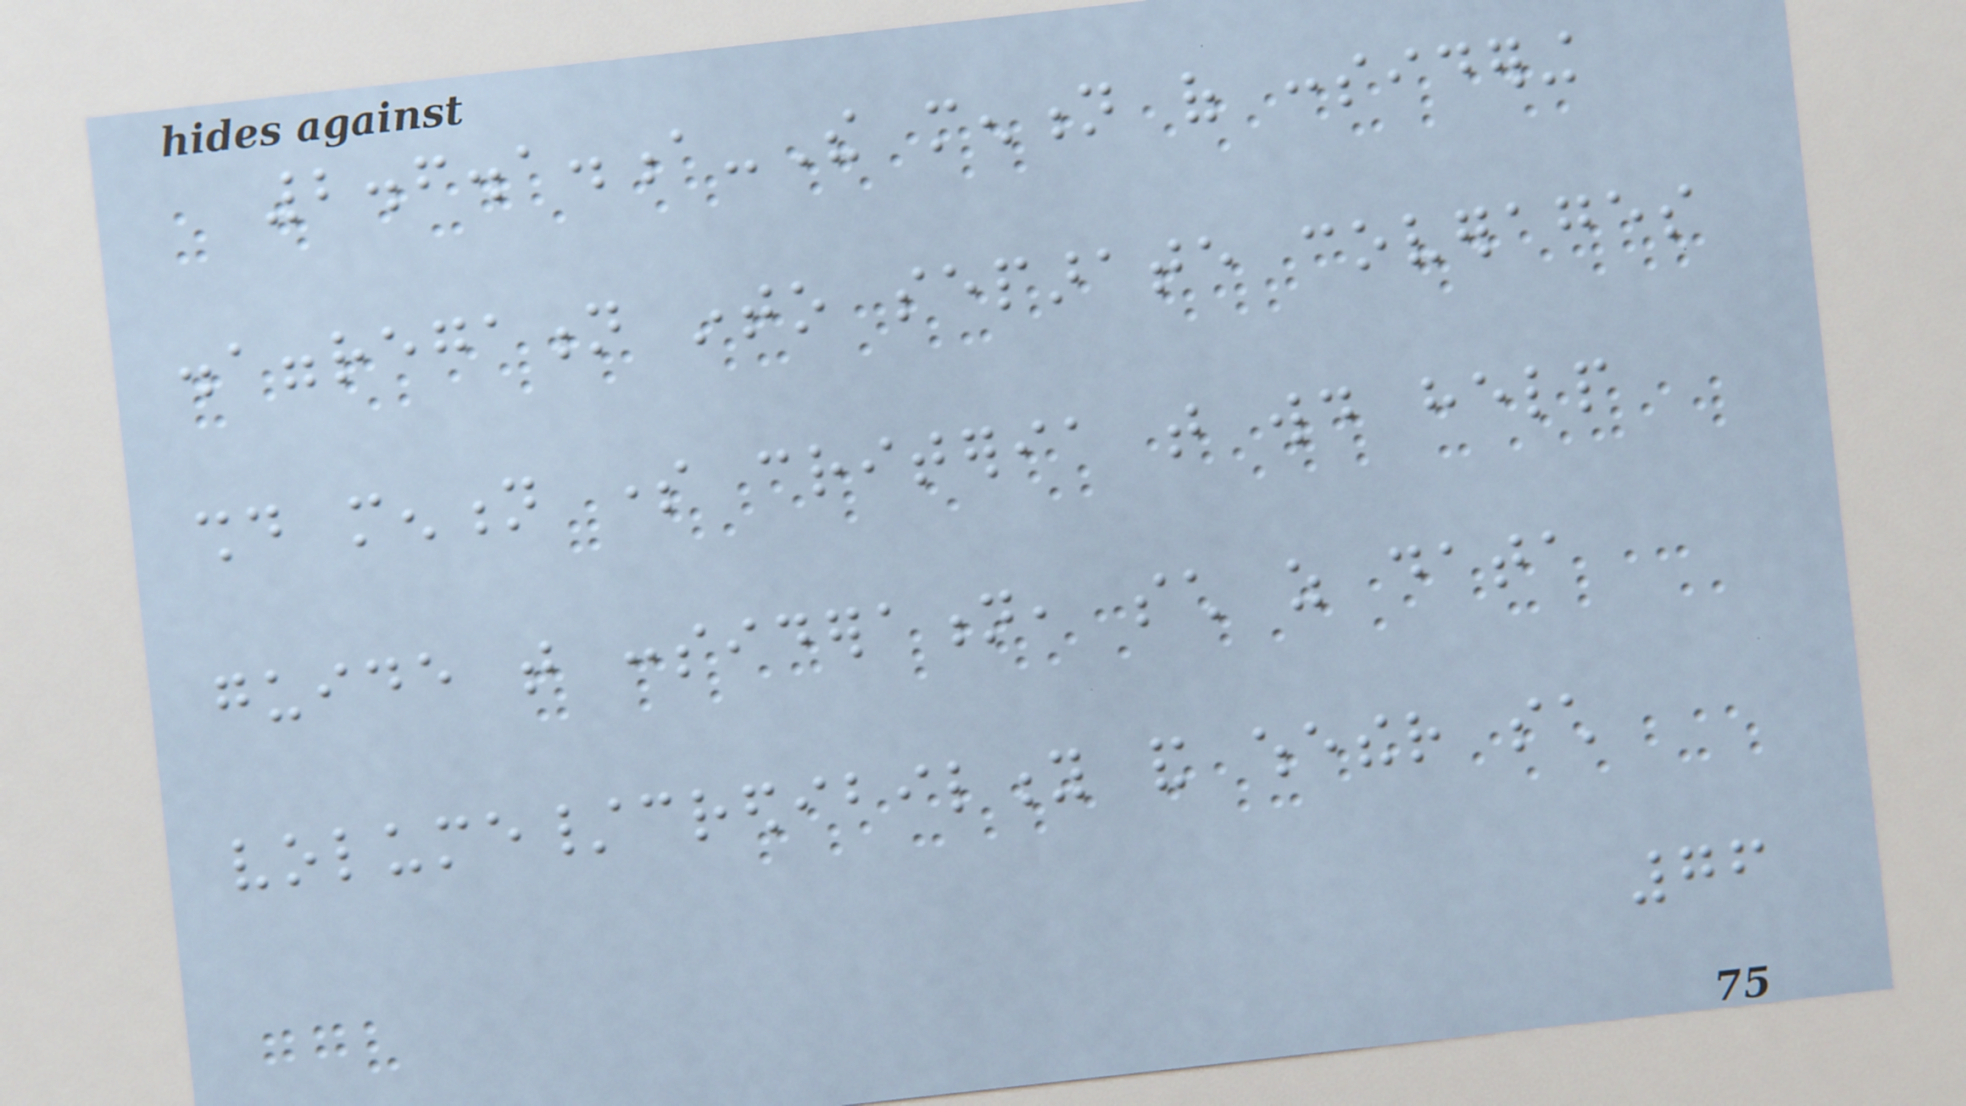2.6.1.a-The mention of considering
disaggregation into separate coverages
should mention some criteria that would help
guide that consideration, such as data
volume/credibility and whether such
76
